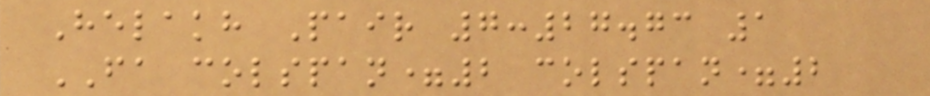Helakh Pair 7:27.73 1
FA colspan=2 colspan=2
